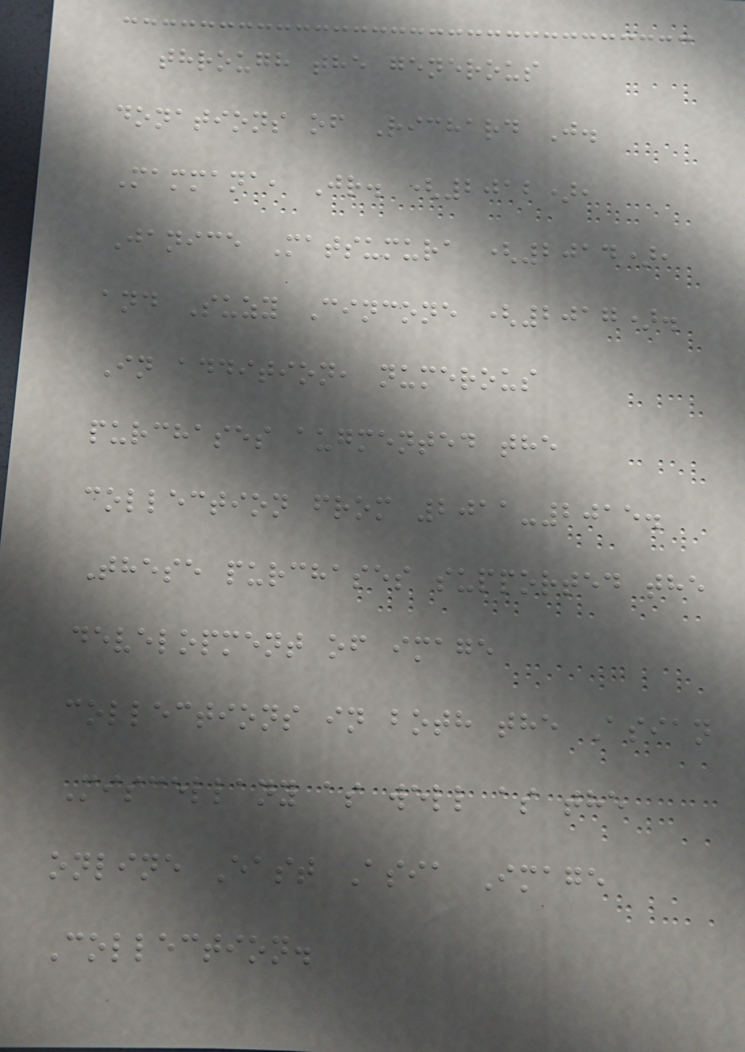through the generous
donations of Richard J.
Mammana, Jr. (2012),
Janice Matsumura (2014),
and Suzy Cincone (2017).
In addition, numerous
purchases augmented the
collection from 2011-2015.
These purchases supported the
development of image
collections in both the Asian
Miscellany as well as the
online East Asia Image
Collection.
